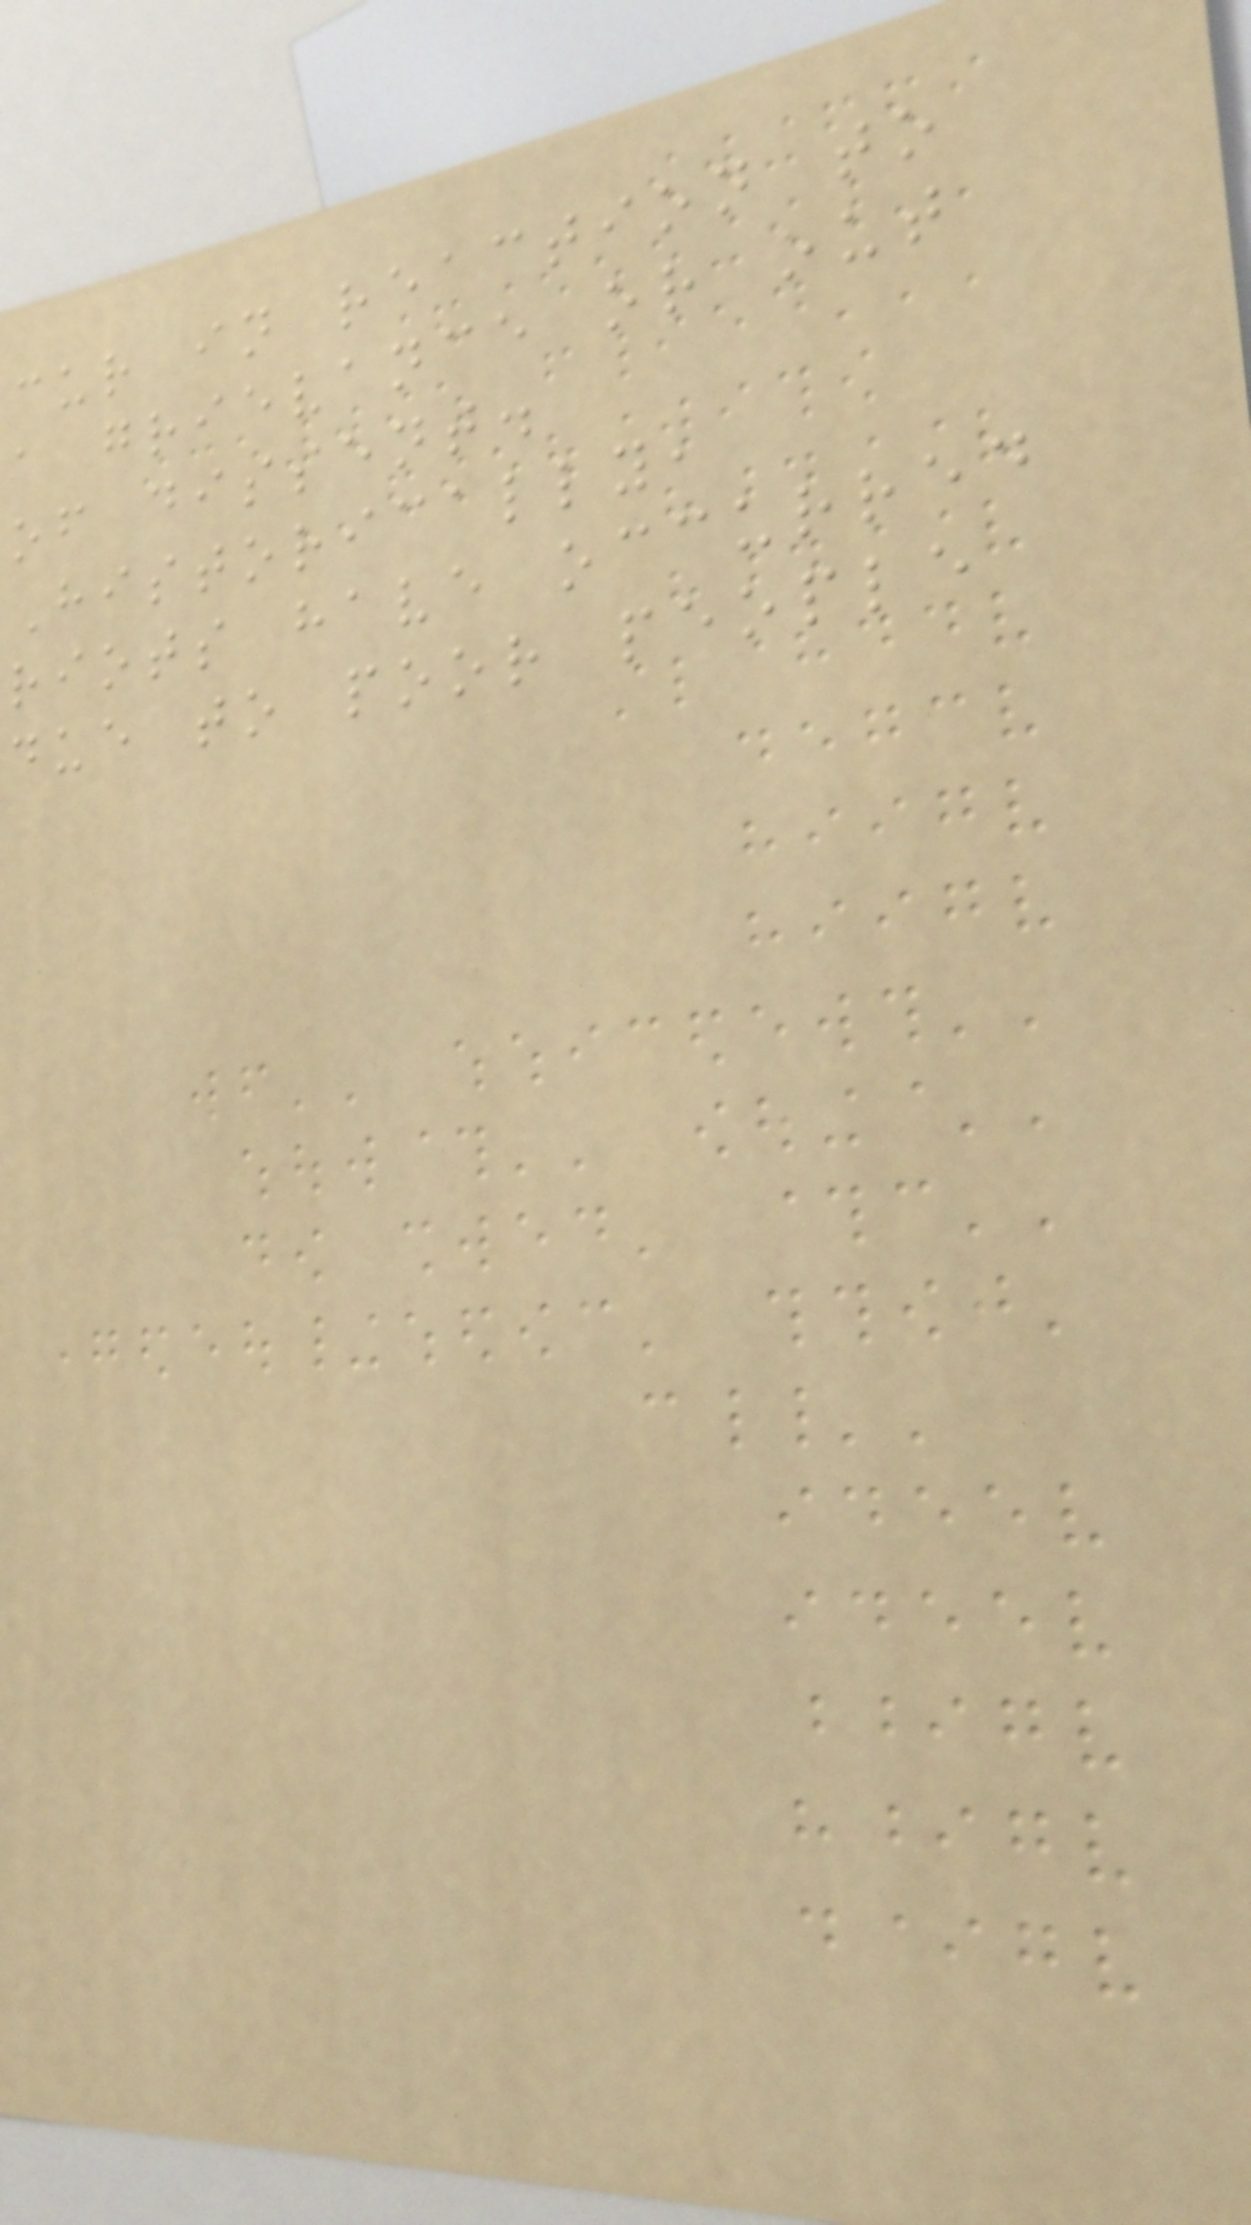cur in reaction to
a grievance or out
of dissent.
Historically,
riots have occurred
due to poor people
